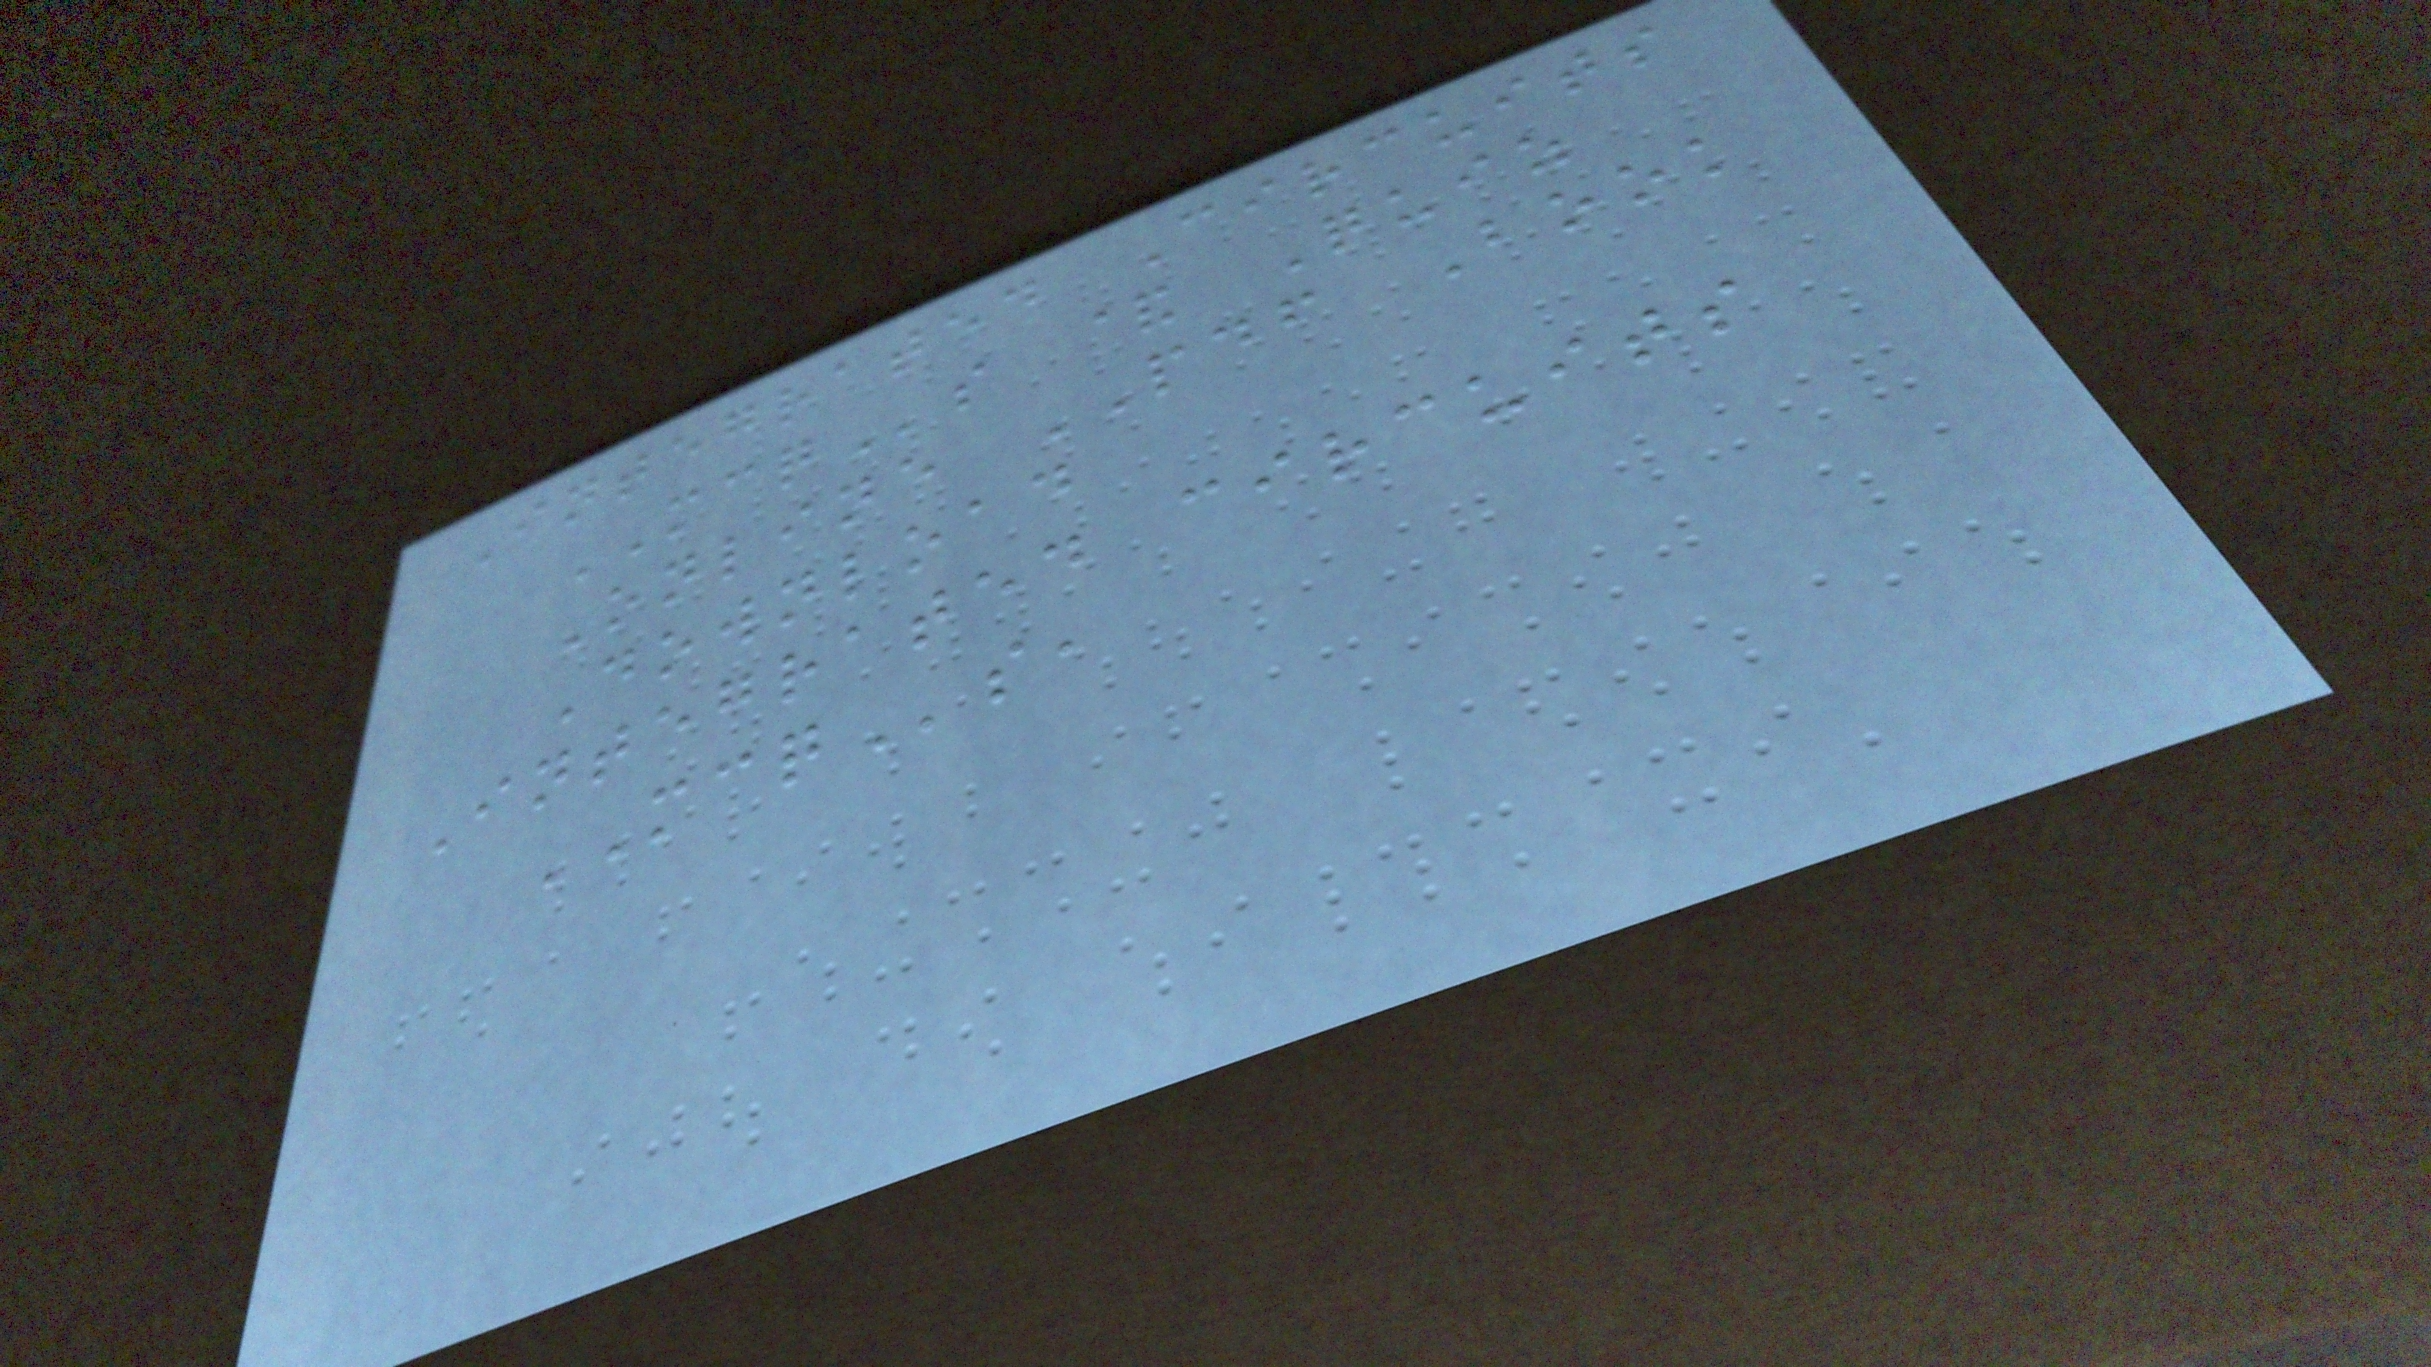Integrated Circuits
MCQs & Quiz
Online PDF Book
Download
Integrated circuits
MCQs,
